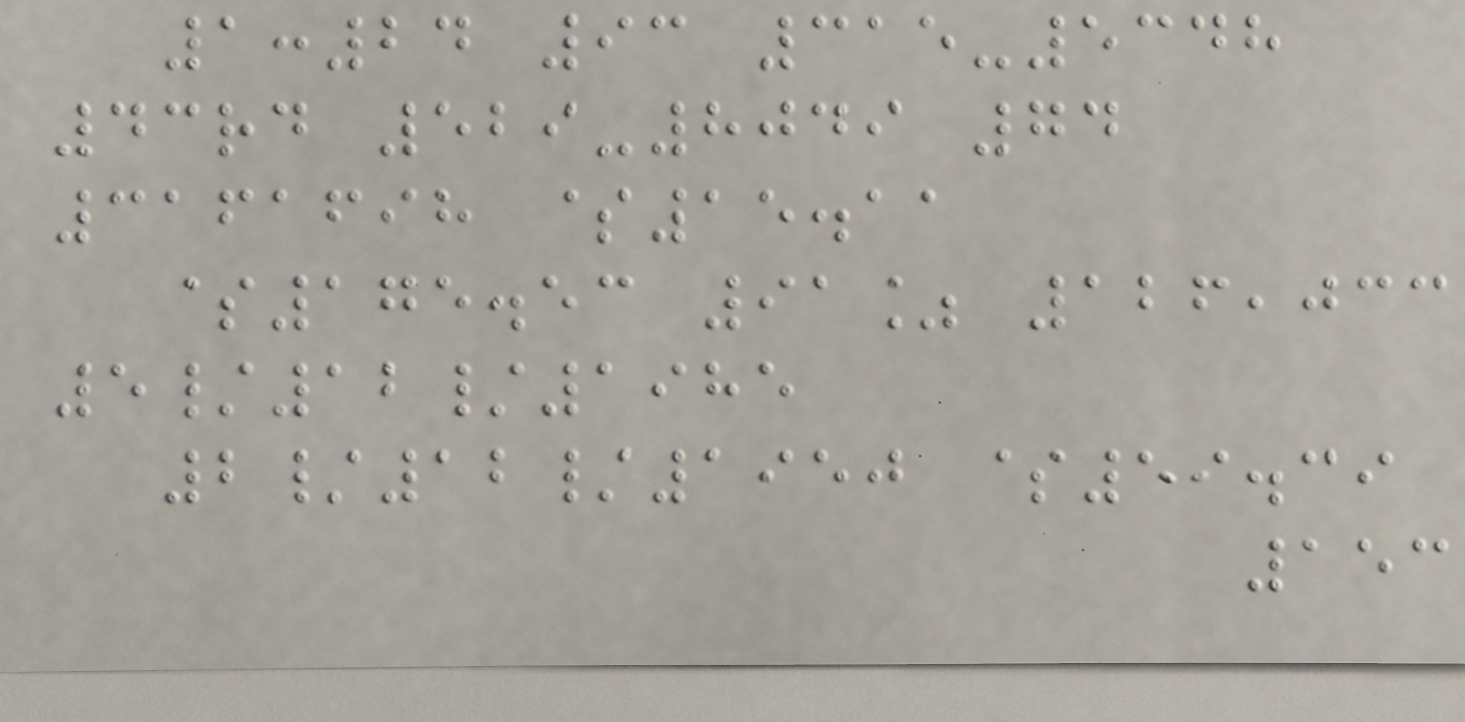1:24 93 315-5348
43rd 529-8049 74
3161698 $15.11
$175.53 91% 126,033
5/12/1985
2/12/1950 $59.39
153
